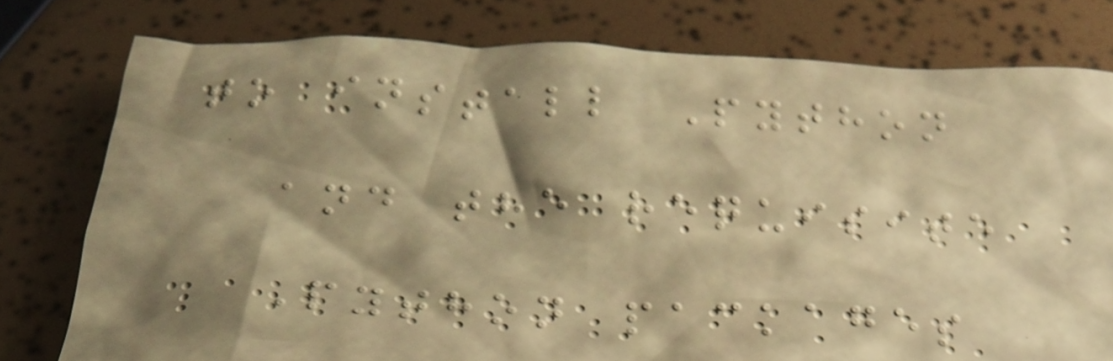to install Python
and the requisite
Python packages
